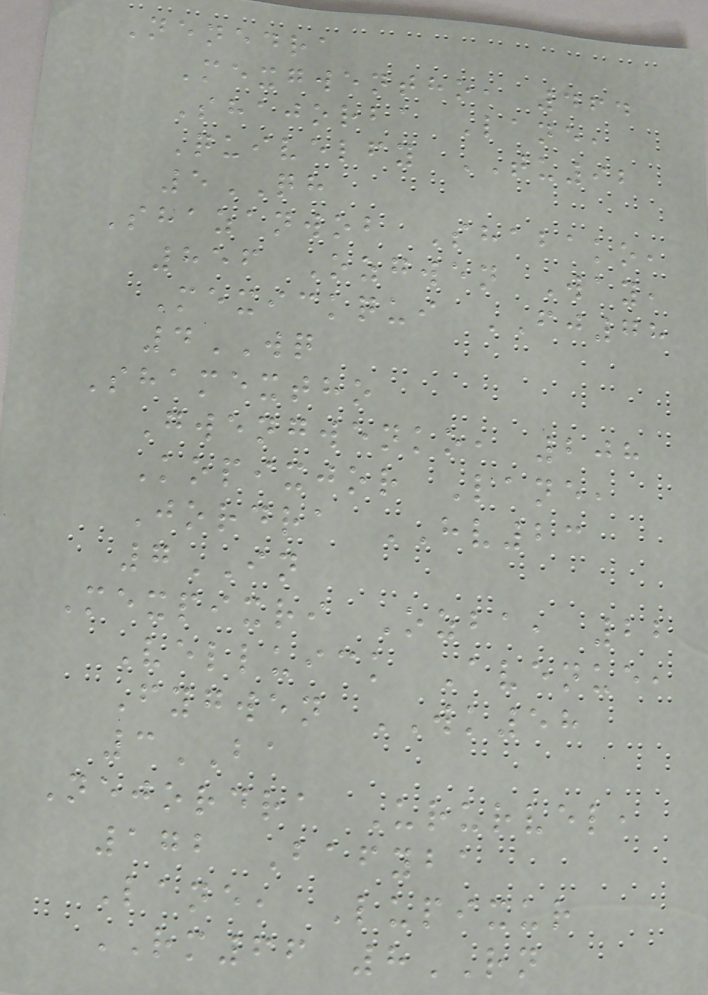Nenedra
Mexgwentho, 464
Shajorba Lane,
Quivelfy TU92
5QH
Shazanwob Shabako,
856 Ozgwen Way,
Mexickqui FJ78
4WQ
Shamextho
Gwengwenko, 208
Kopixjor Lane,
Jordra HV23
7IN
Mexpixri Ozba, 22
Velluick Avenue,
Fygwen WK58
3BA
Nejordra Ururvel,
172 Bafyba
Lane, Lupixur
RM66 8RN
